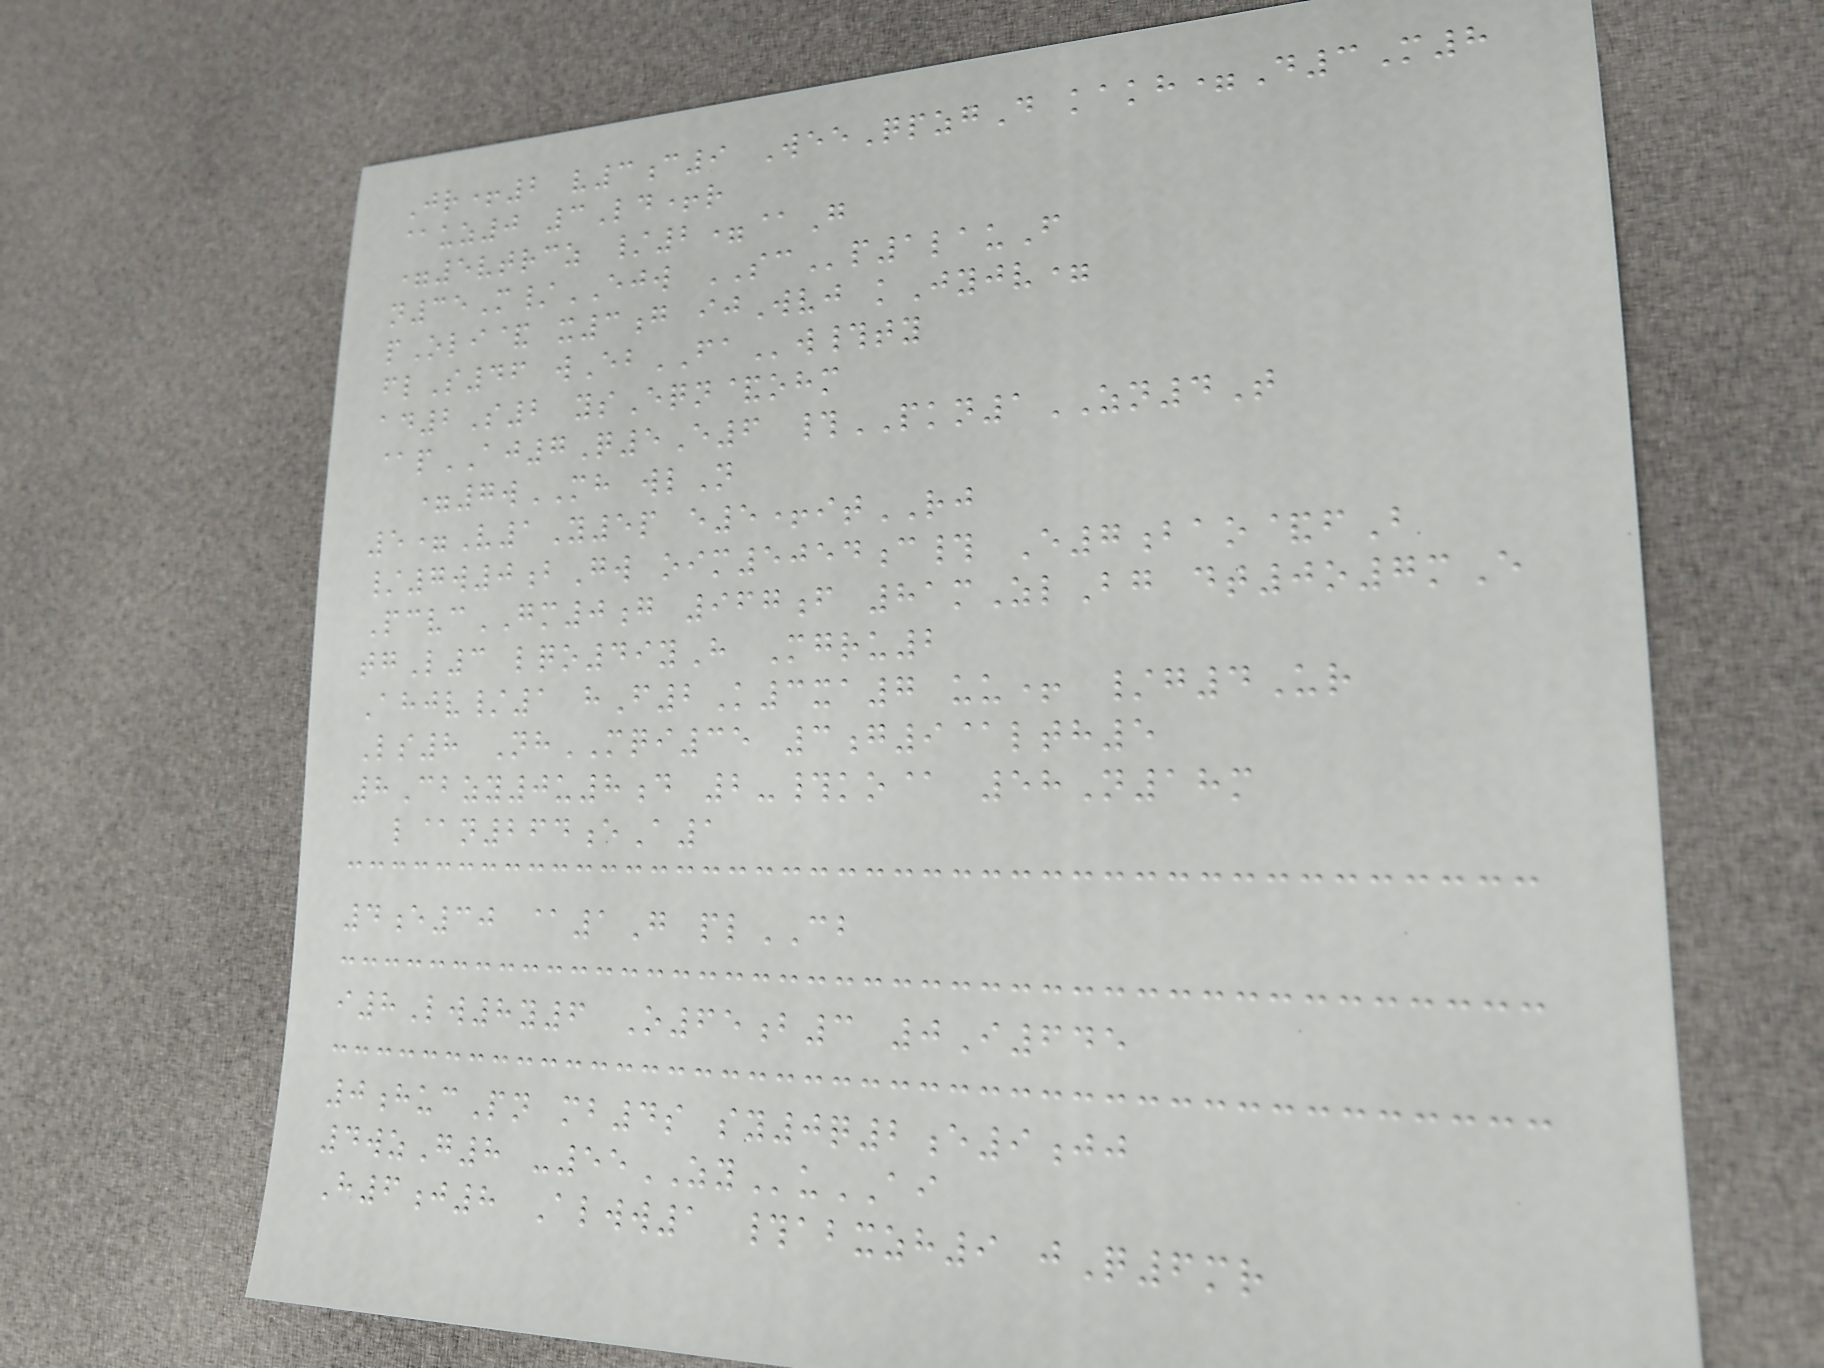Jr+2 v3c9 WeeQpzgD kakh=D3M8
@uz0 3Ld+r
=5vtrcz /2=@G
n35M/EJW SCp1lauF
pOli& x3g ijWvj kJyjv=
flS46 wEbFAw#ty
ad2S2 ysEqn&ohm
@pAJ7Q5E6 #PKN1ZN4T
=7wMH wlN
5=V1Y5p e5+itRJ
/7w0bGw oim5054c# E7bao&fB
PcvcGM0g 967f 81mZlBg dt0o7mE
tgL3 lqo49yH Mgru2
Ahjv/1 hF2K3xa7 uu+ /g4Ur
Ls8 NhMQI35 3g9@lth5
8Cbzy0u8d 2-#ko@ 58N18m
l@n264eA1
4e30 @1G plCB
i8Lw8y6 O65b3 0I645
0hucPn mb4s sy0q2e9jj
4wzG8 -55ZYuAI
H6j8 Alww1 #abxzh9 jQ6mr
